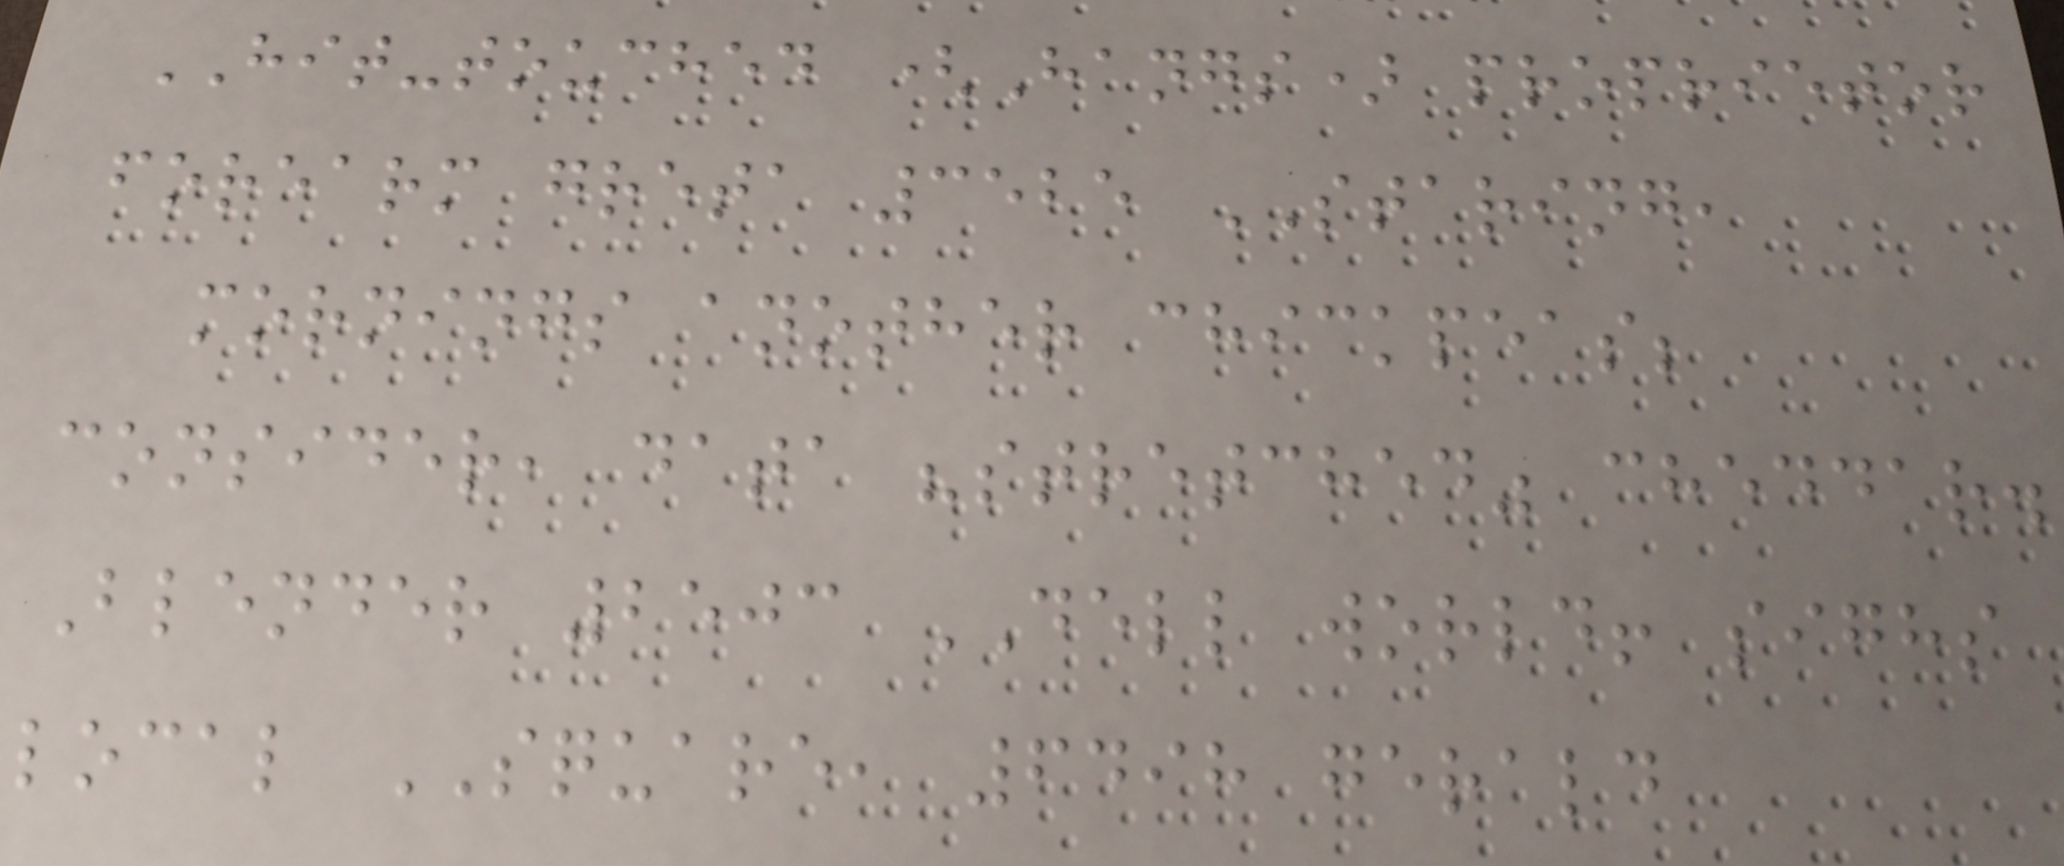HIT-touched (Hangs) proprietor
forearm greta 3525 STARING,
mornings another chickpeas;
consider, data "stretched" cheddar.
Blender 2503 DELL world! sighs
local SQUARE, 6498 gerald
